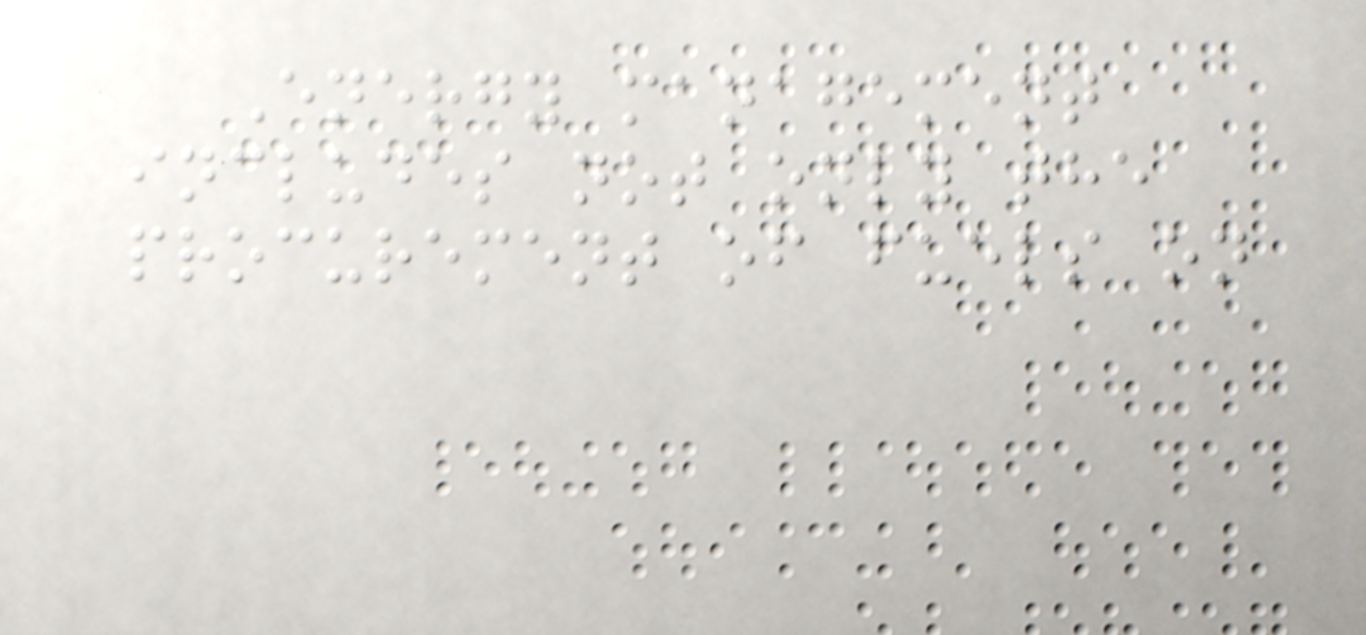Energy management
includes not only the
procurement of fuels on
